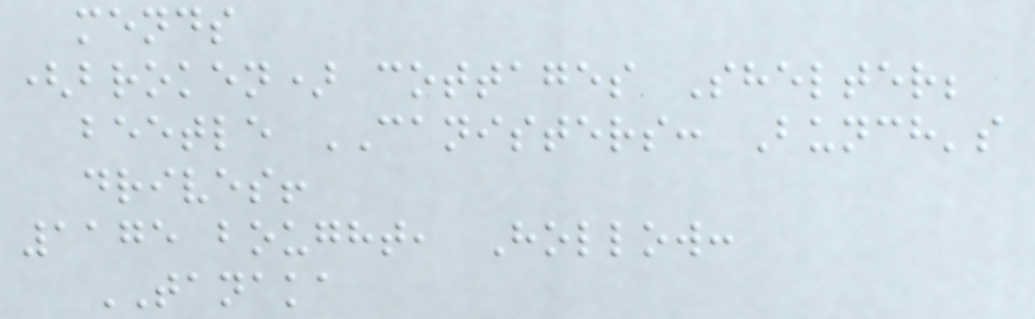mends
(broken) cottages Shelter;
beetle CANISTERS: Bunch's
drives!
1175 bought, Hollow:
TANAKA
